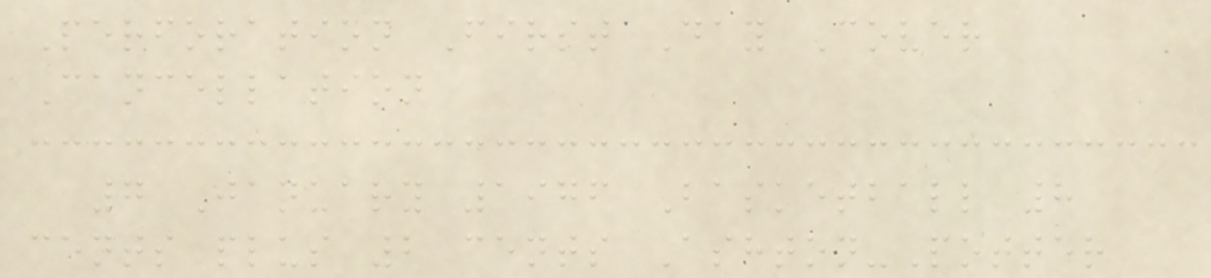Perforation First Day Cover
Cancellation
7 January 1976 Basketball 8
cents plus 2 cents Ashton-Potter
